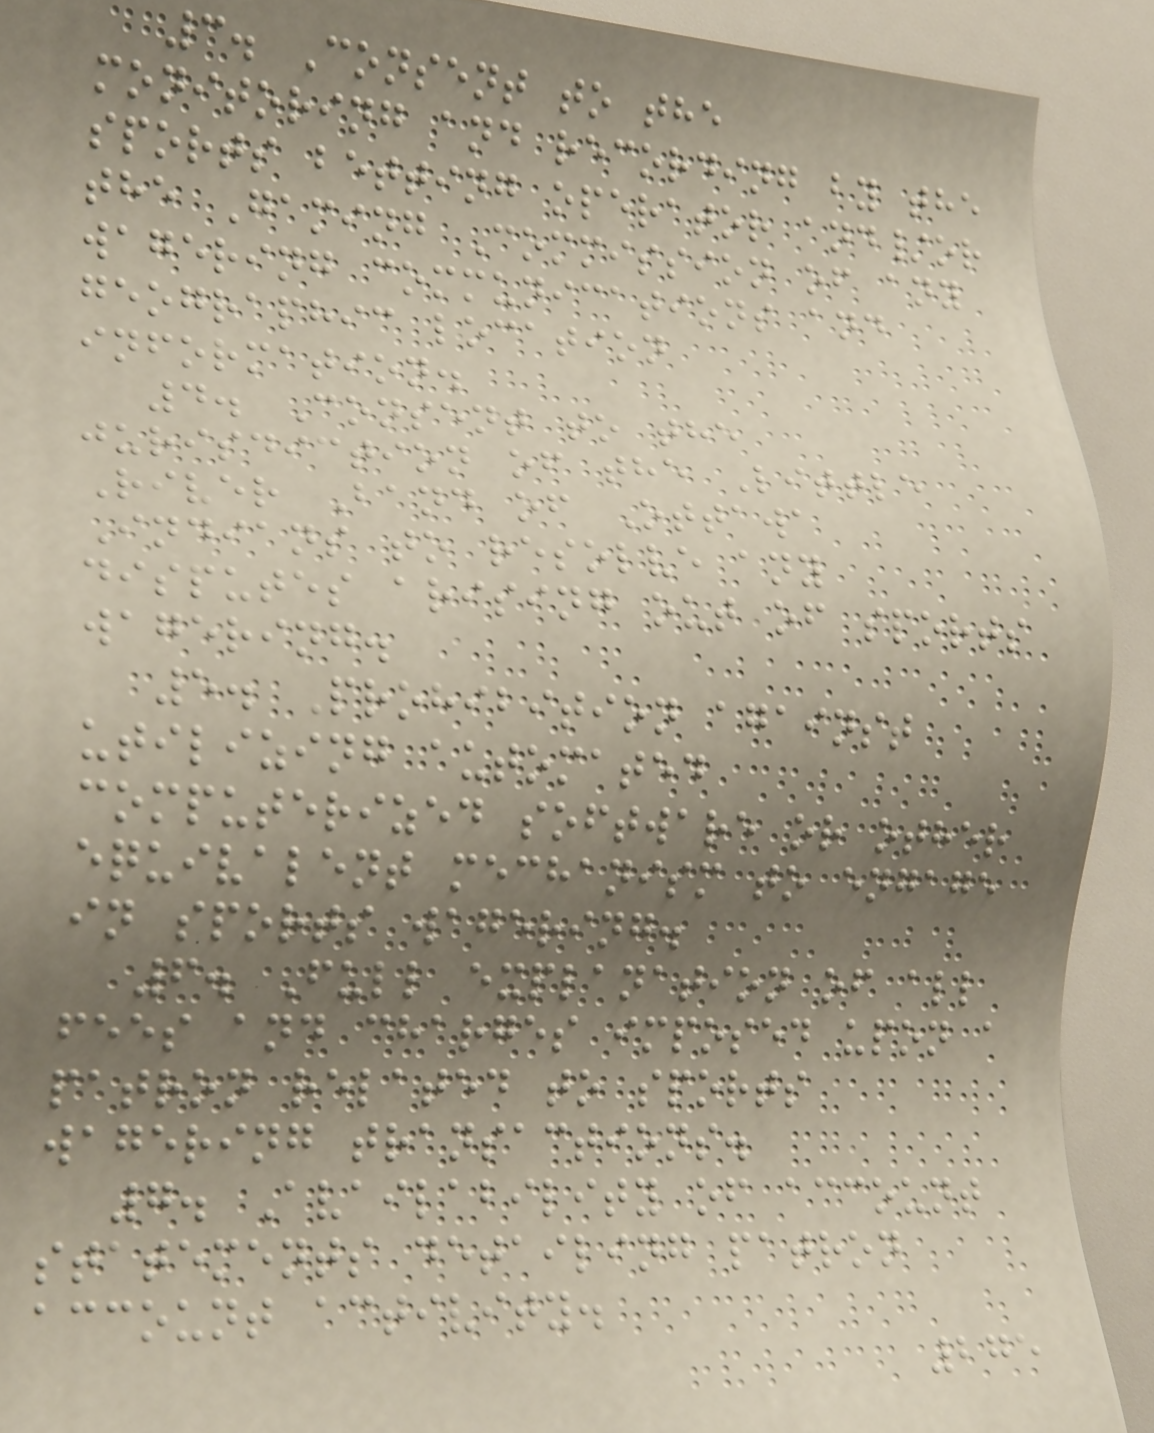3. Consent to the
monitoring and recording by the
sports betting operator and/or
the Gaming Commission of any
wagering communications and
geographic location
information.
4. Consent to the
jurisdiction of the Little
River Band of Ottawa
Indians to resolve any
disputes arising out of sports
wagering.
5. Prohibition against
utilizing automated
computerized software or other
equivalent mechanism to engage
in sports wagering.
6. Full explanation of all
fees and charges imposed upon a
patron related to sports
wagering transactions.
7. Availability of account
statements detailing patron
account activity.
275
